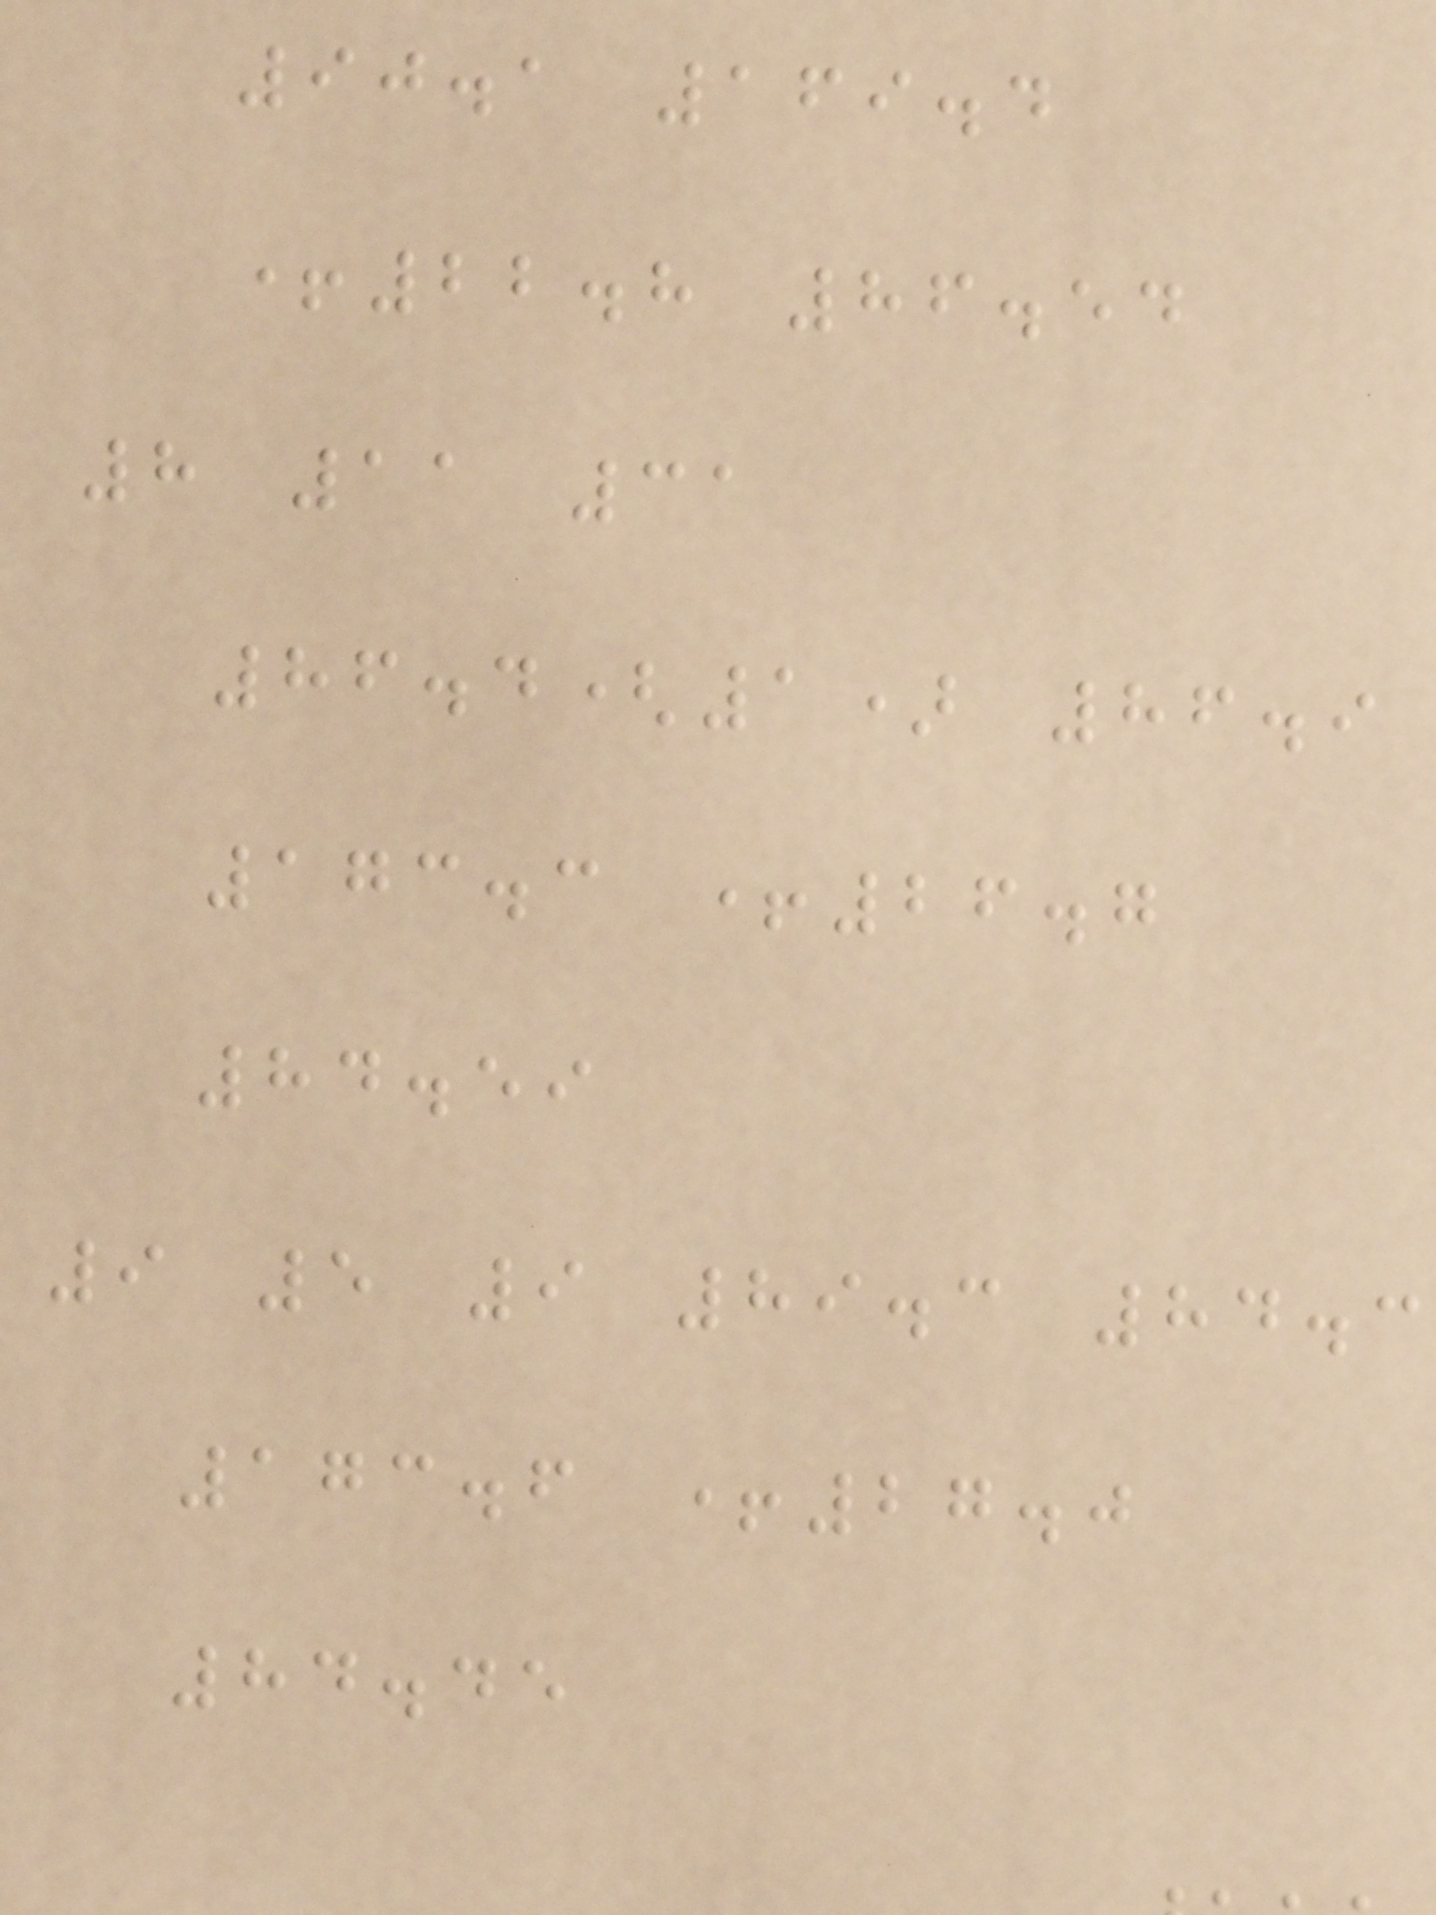90.1 169.4
+22.8 86.54
8 11 31
86.4(1) 86.9
173.3 +26.7
84.59
9 5 9 89.3 84.3
173.6 +27.0
84.45
